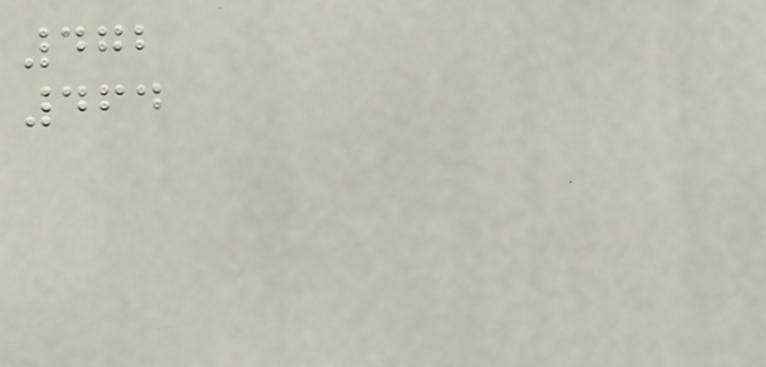472
464
